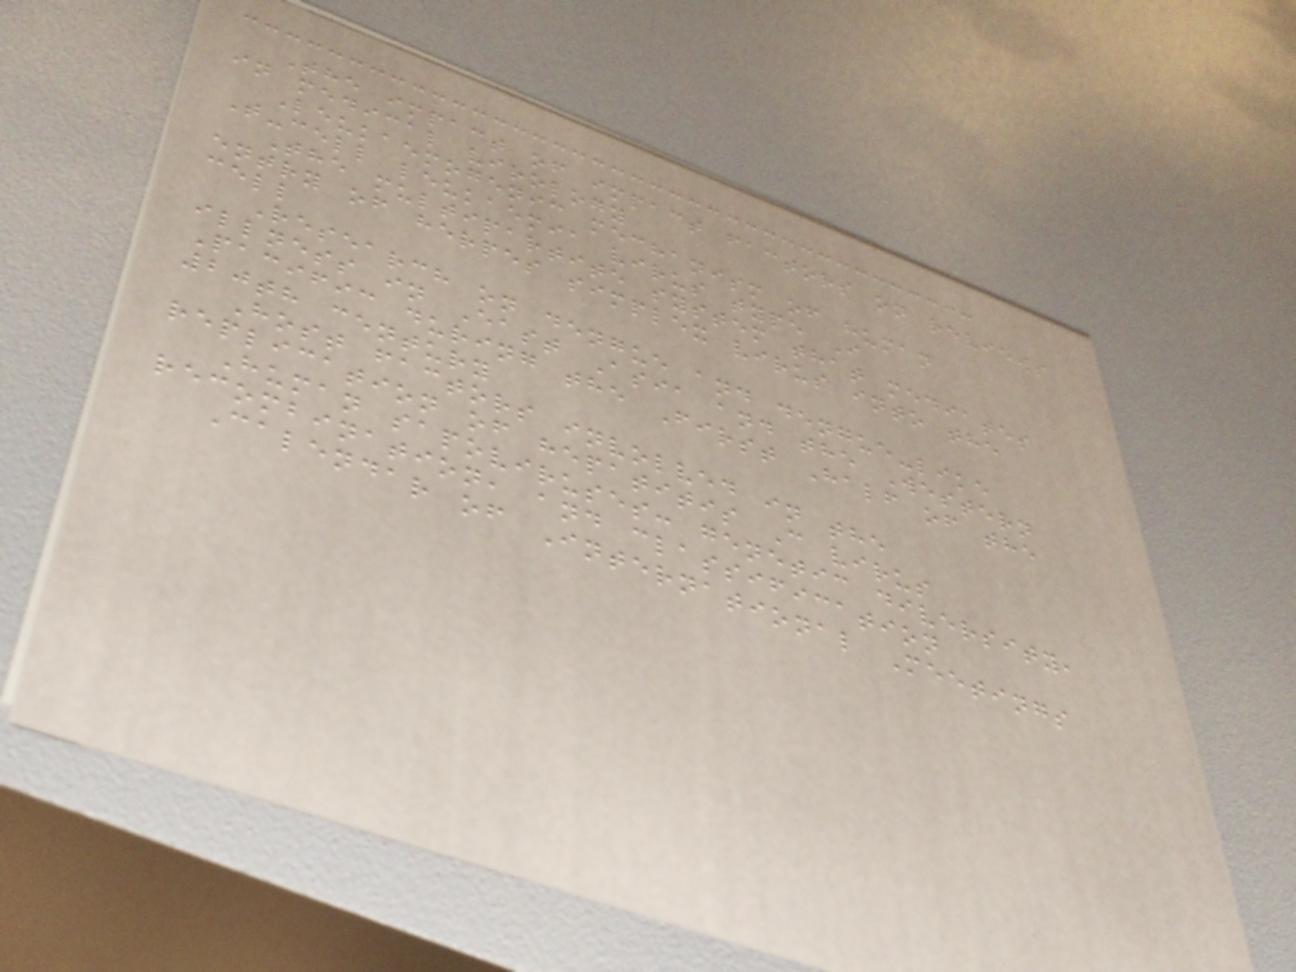The impact of impact factors on reviews
in medical virology
Leukaemogenic mechanism of human
T-cell leukaemia virus type I
The multipartite system that mediates
entry of herpes simplex virus into the
cell
Research on dengue and dengue-like
illness in East Asia and the Western
Pacific during the First Half of the
20th century
Host factors involved in the
replication of hepatitis C virus
Human sapoviruses: genetic diversity,
recombination, and classification
Calendar of International Meetings
